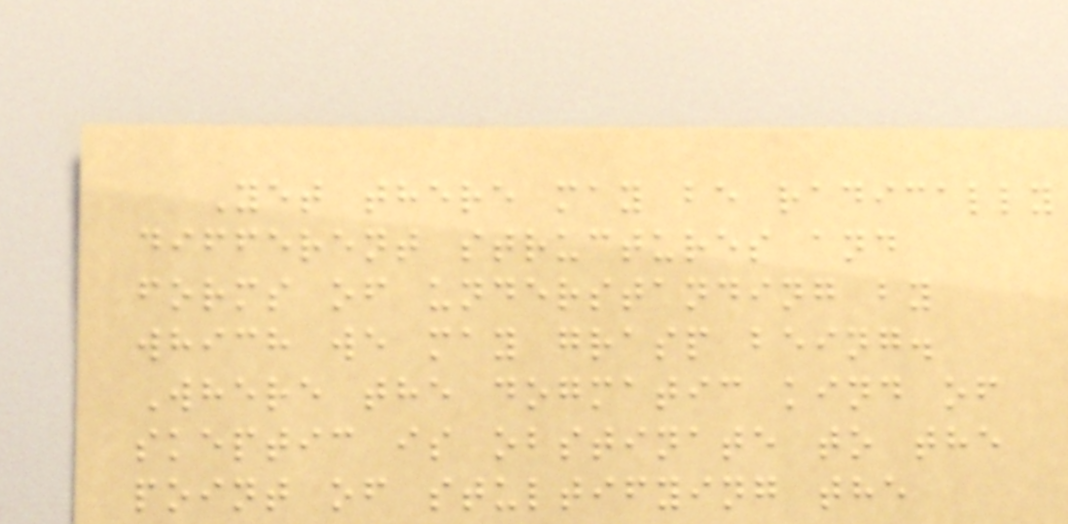Yet there may be radically
different structures and
forms of understanding by
which we may grasp being.
Where the dogmatic kind of
skeptic is obstinate to the
point of stultifying the
